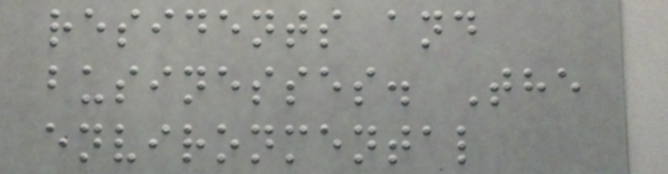residents and
businesses. The
environmental
